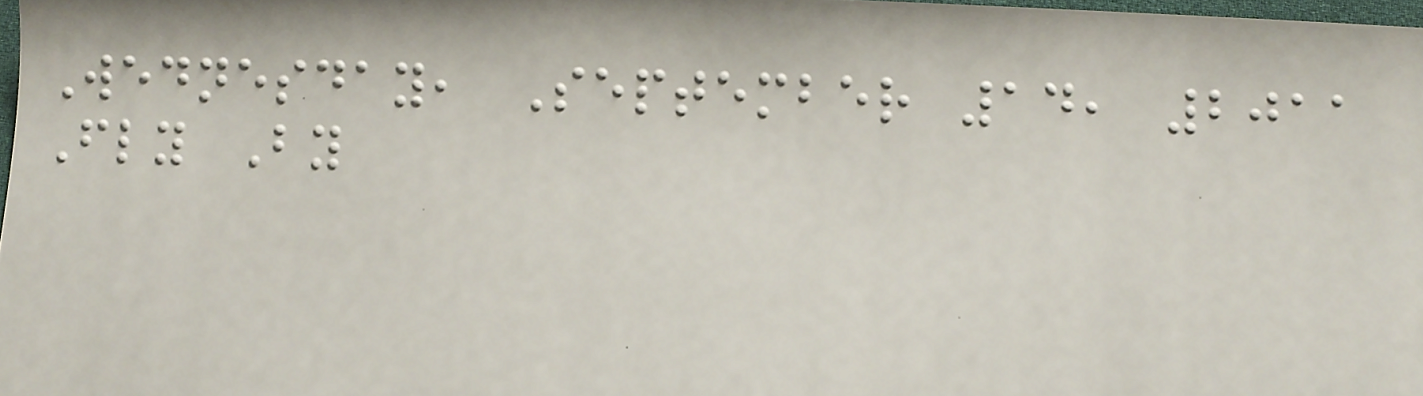Wednesday, September 14, 2011
Fly By
